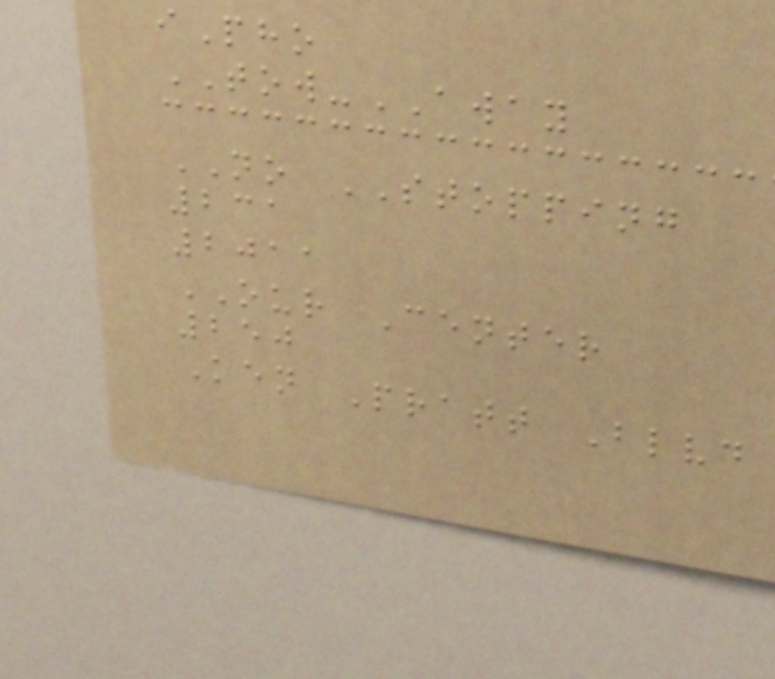iPho
TOW-AWAY
NO STOPPING
231
2011
OUR Center
250
Ken Pratt Blvd
